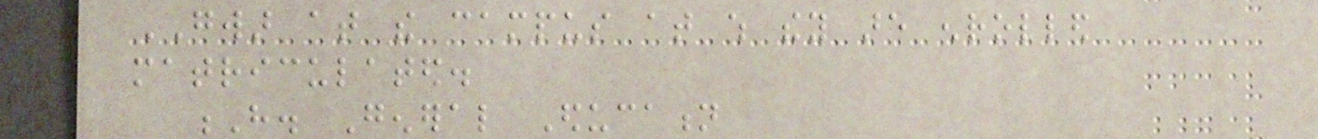GWAR at the campus at which they are enrolled
matriculated.
H. General Education
